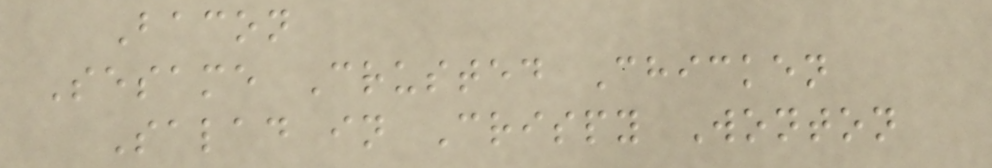Bacon
Sesame Crusted Chicken
Salad in Crispy Wonton
